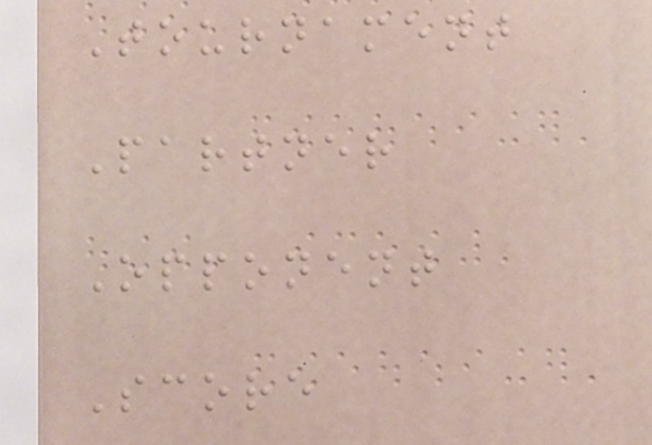Tournament
Partner
Opponent
Score
